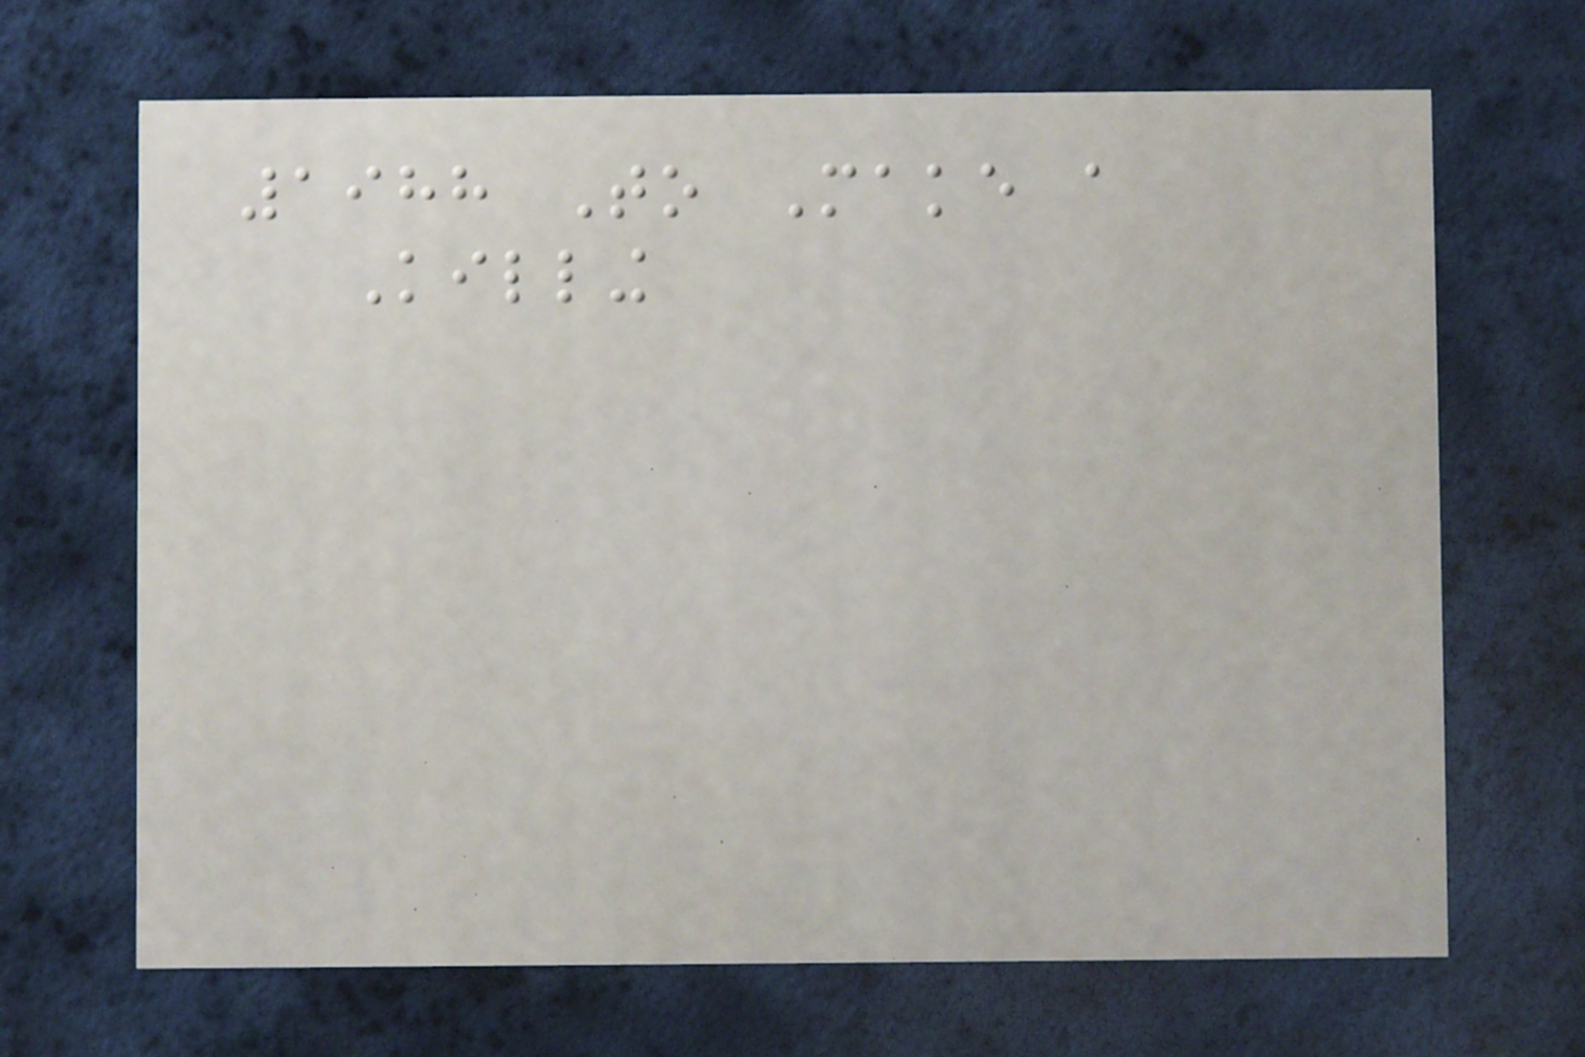1988 To Make a
Killing
